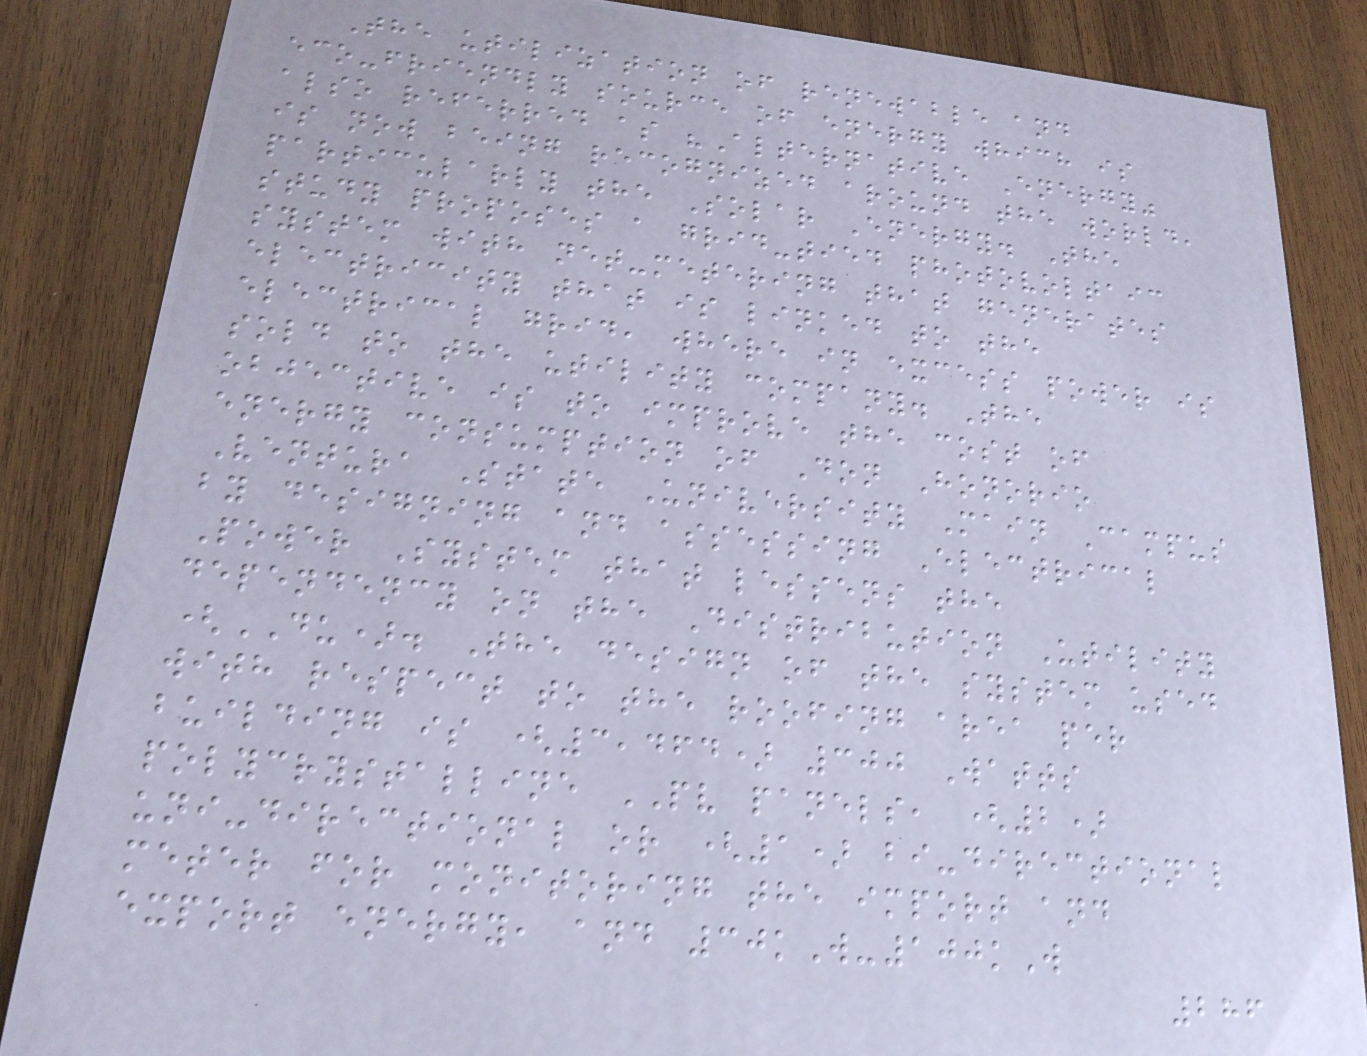The utilization of renewable and
eco-friendly source of energy which is
also referred as "Alternative Energy"
is now being recognized around the world,
particularly the Solar Energy. The
study proposes a grid-tied photovoltaic
system with net-metering that generates
electricity that is linked to the
electrical grid, where in excess power is
sold to the utility company. The
objective is to improve the cost of
energy consumption of Don Honorio
Ventura State University Main Campus
by designing and assessing Electrical
Power System that lessens the
dependency on the Distribution Utility
(DU). The design of the system used
with respect to the roofing area per
building is (3,464) 300 Watts
polycrystalline PV panels, (2)
uni-directional or (1) bi-directional
meter for monitoring the import and
export energy, and 30kW-100kW
286
